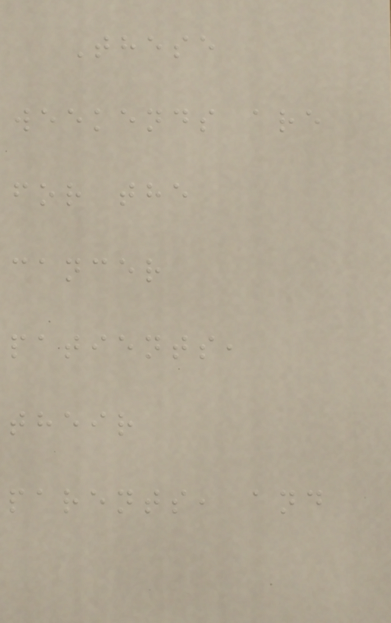These
weekends are
for the
cancer
patients,
their
parents, and
